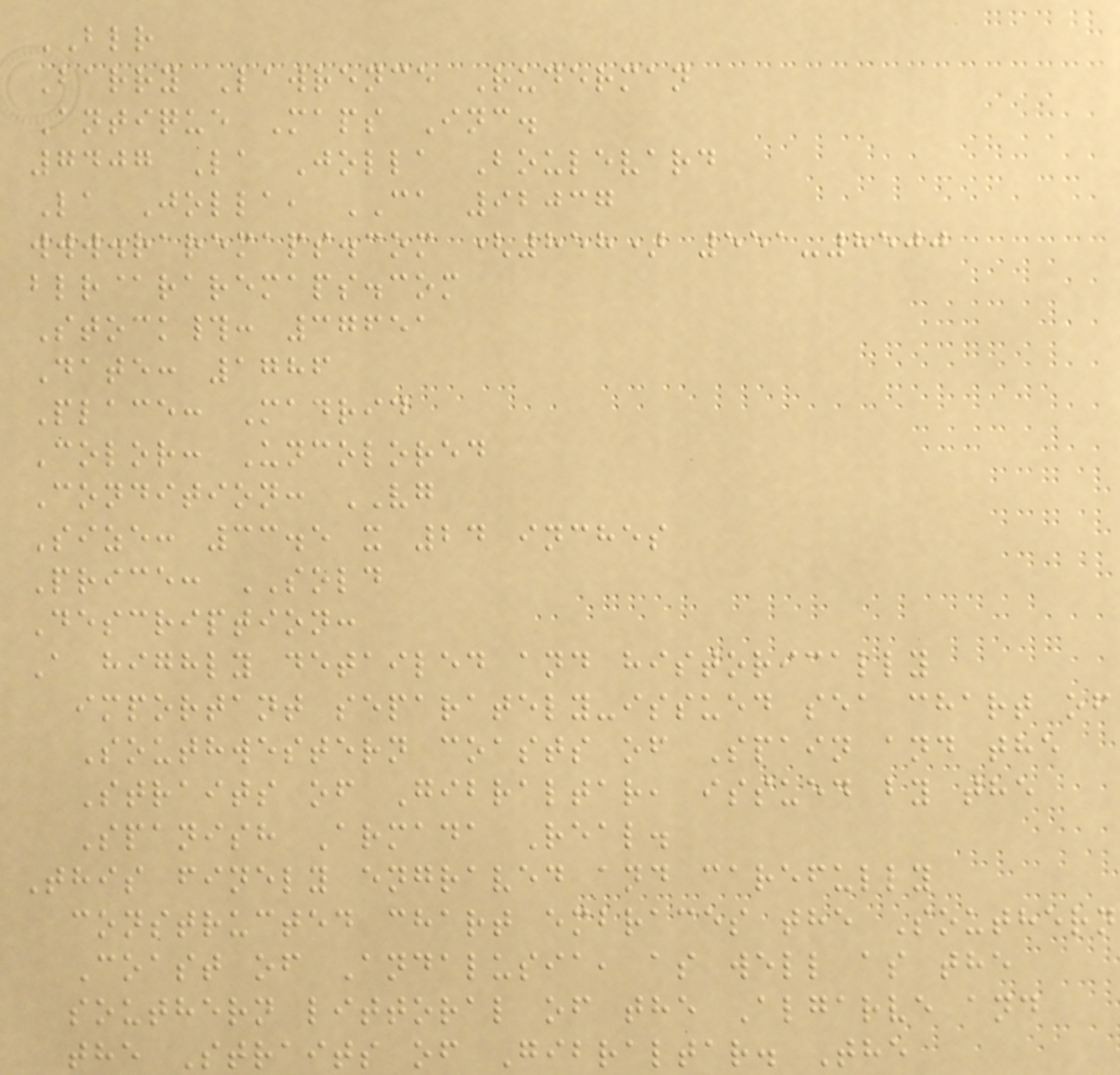BLR
Barry Lawrence Ruderman
Antique Maps Inc.
7407 La Jolla Boulevard
La Jolla, CA 92037
www.raremaps.com (858) 551-8500
blr@raremaps.com
Stock#: 37651
Date: 1786
Place: Madrid
Color: Uncolored
Condition: VG
Size: 33.5 x 24 inches
Price: SOLD
Description:
A highly detailed and historically
important separately-issued sea chart of
Southwestern coasts of Spain and the
Straits of Gibraltar, issued by the
Spanish Armada Real.
This finely engraved and carefully
constructed chart embraces the Southern
Coast of Andalusia, as well as the
southern littoral of the Algarve and
the Straits of Gibraltar. The
